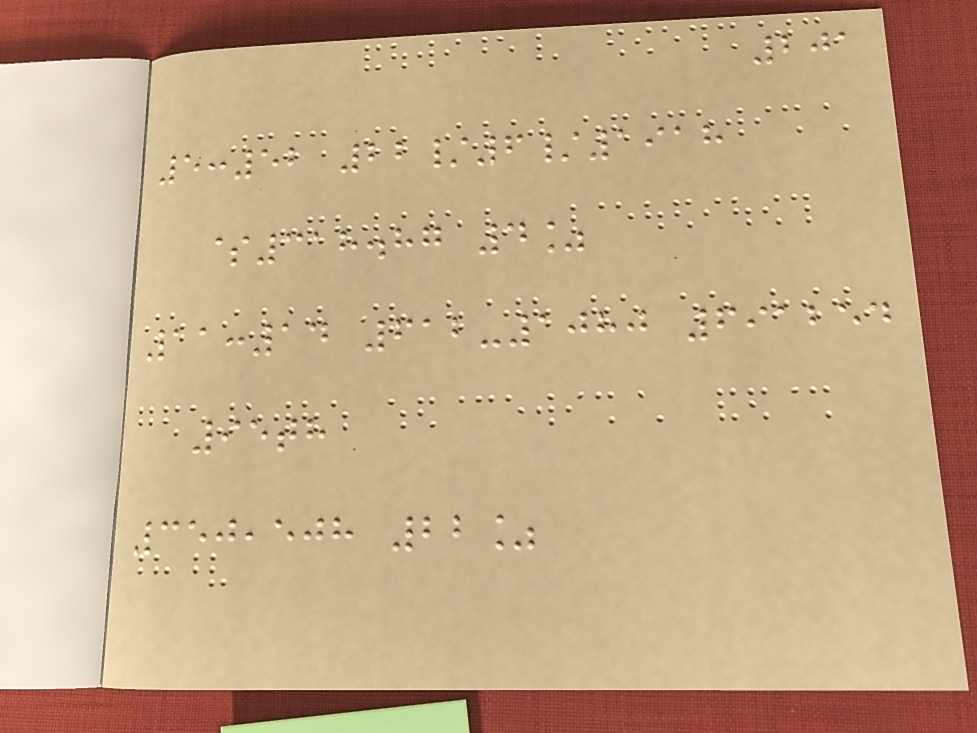201
5:52 22/6/1918
$318.87 4%
11:14 612-1080 691254
95th
350,508 22%
